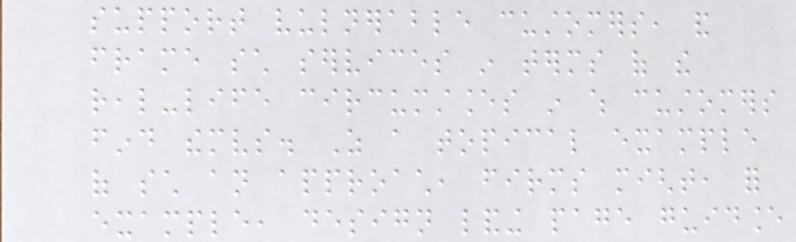support vulnerable customers, and
frame such services in terms of the
real-life circumstances in which customers
find themselves. As a topical example
of such an approach, firms might, for
example, design landing page guidance
